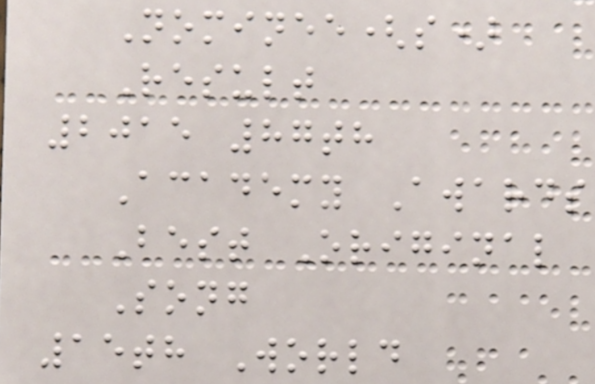Nominee(s)
Result
2015 87th
Academy Awards
Best Original
Song
15th World
